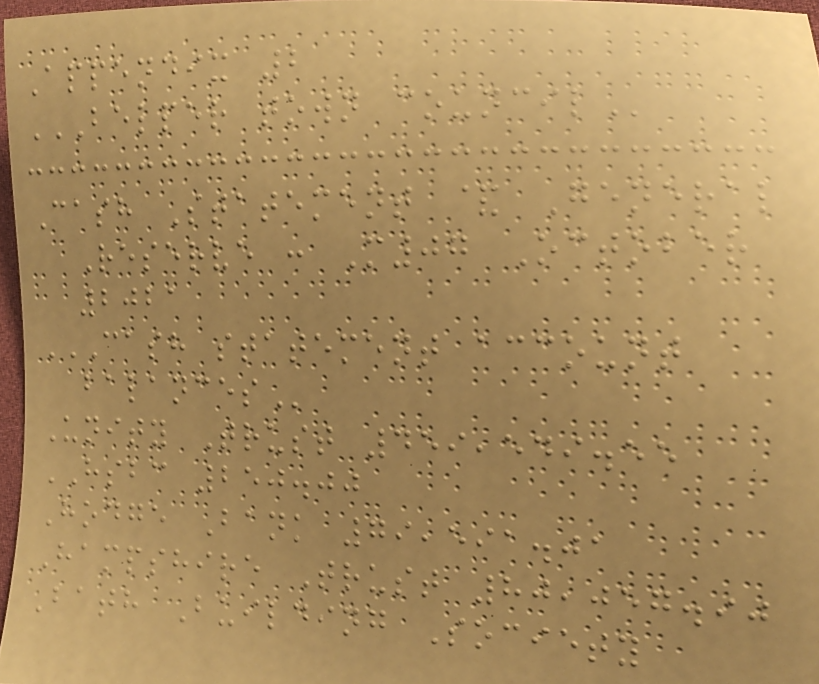Appendix 2
BELPER TOWN COUNCIL
Cash Statement & General
Reserve : M07 October
2021
CASH STATEMENT ACCOUNT
BALANCES
Unity Trust 459,549.55
HSBC 250.00
Hodge Bank 79,591.01
Hampshire Trust 80,057.90
Bath Building Society
